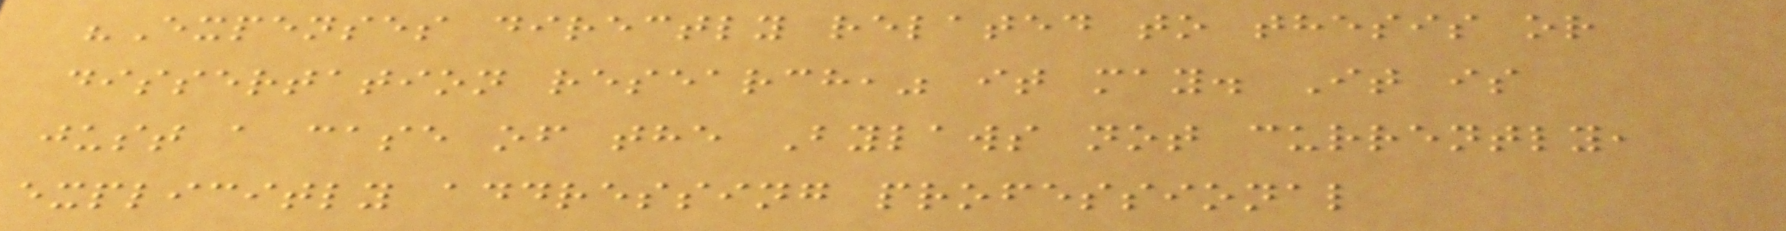"Expenses directly related to thesis or
dissertation research," it may. It is
just a case of the Bylaws not currently,
explicitly addressing professional
